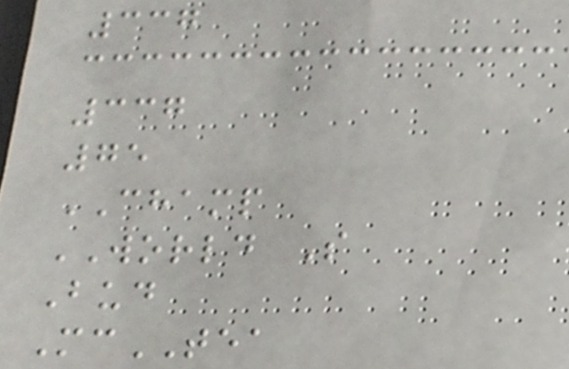337
337
75
CHAMP
WORLD S
Bud
McTEA
